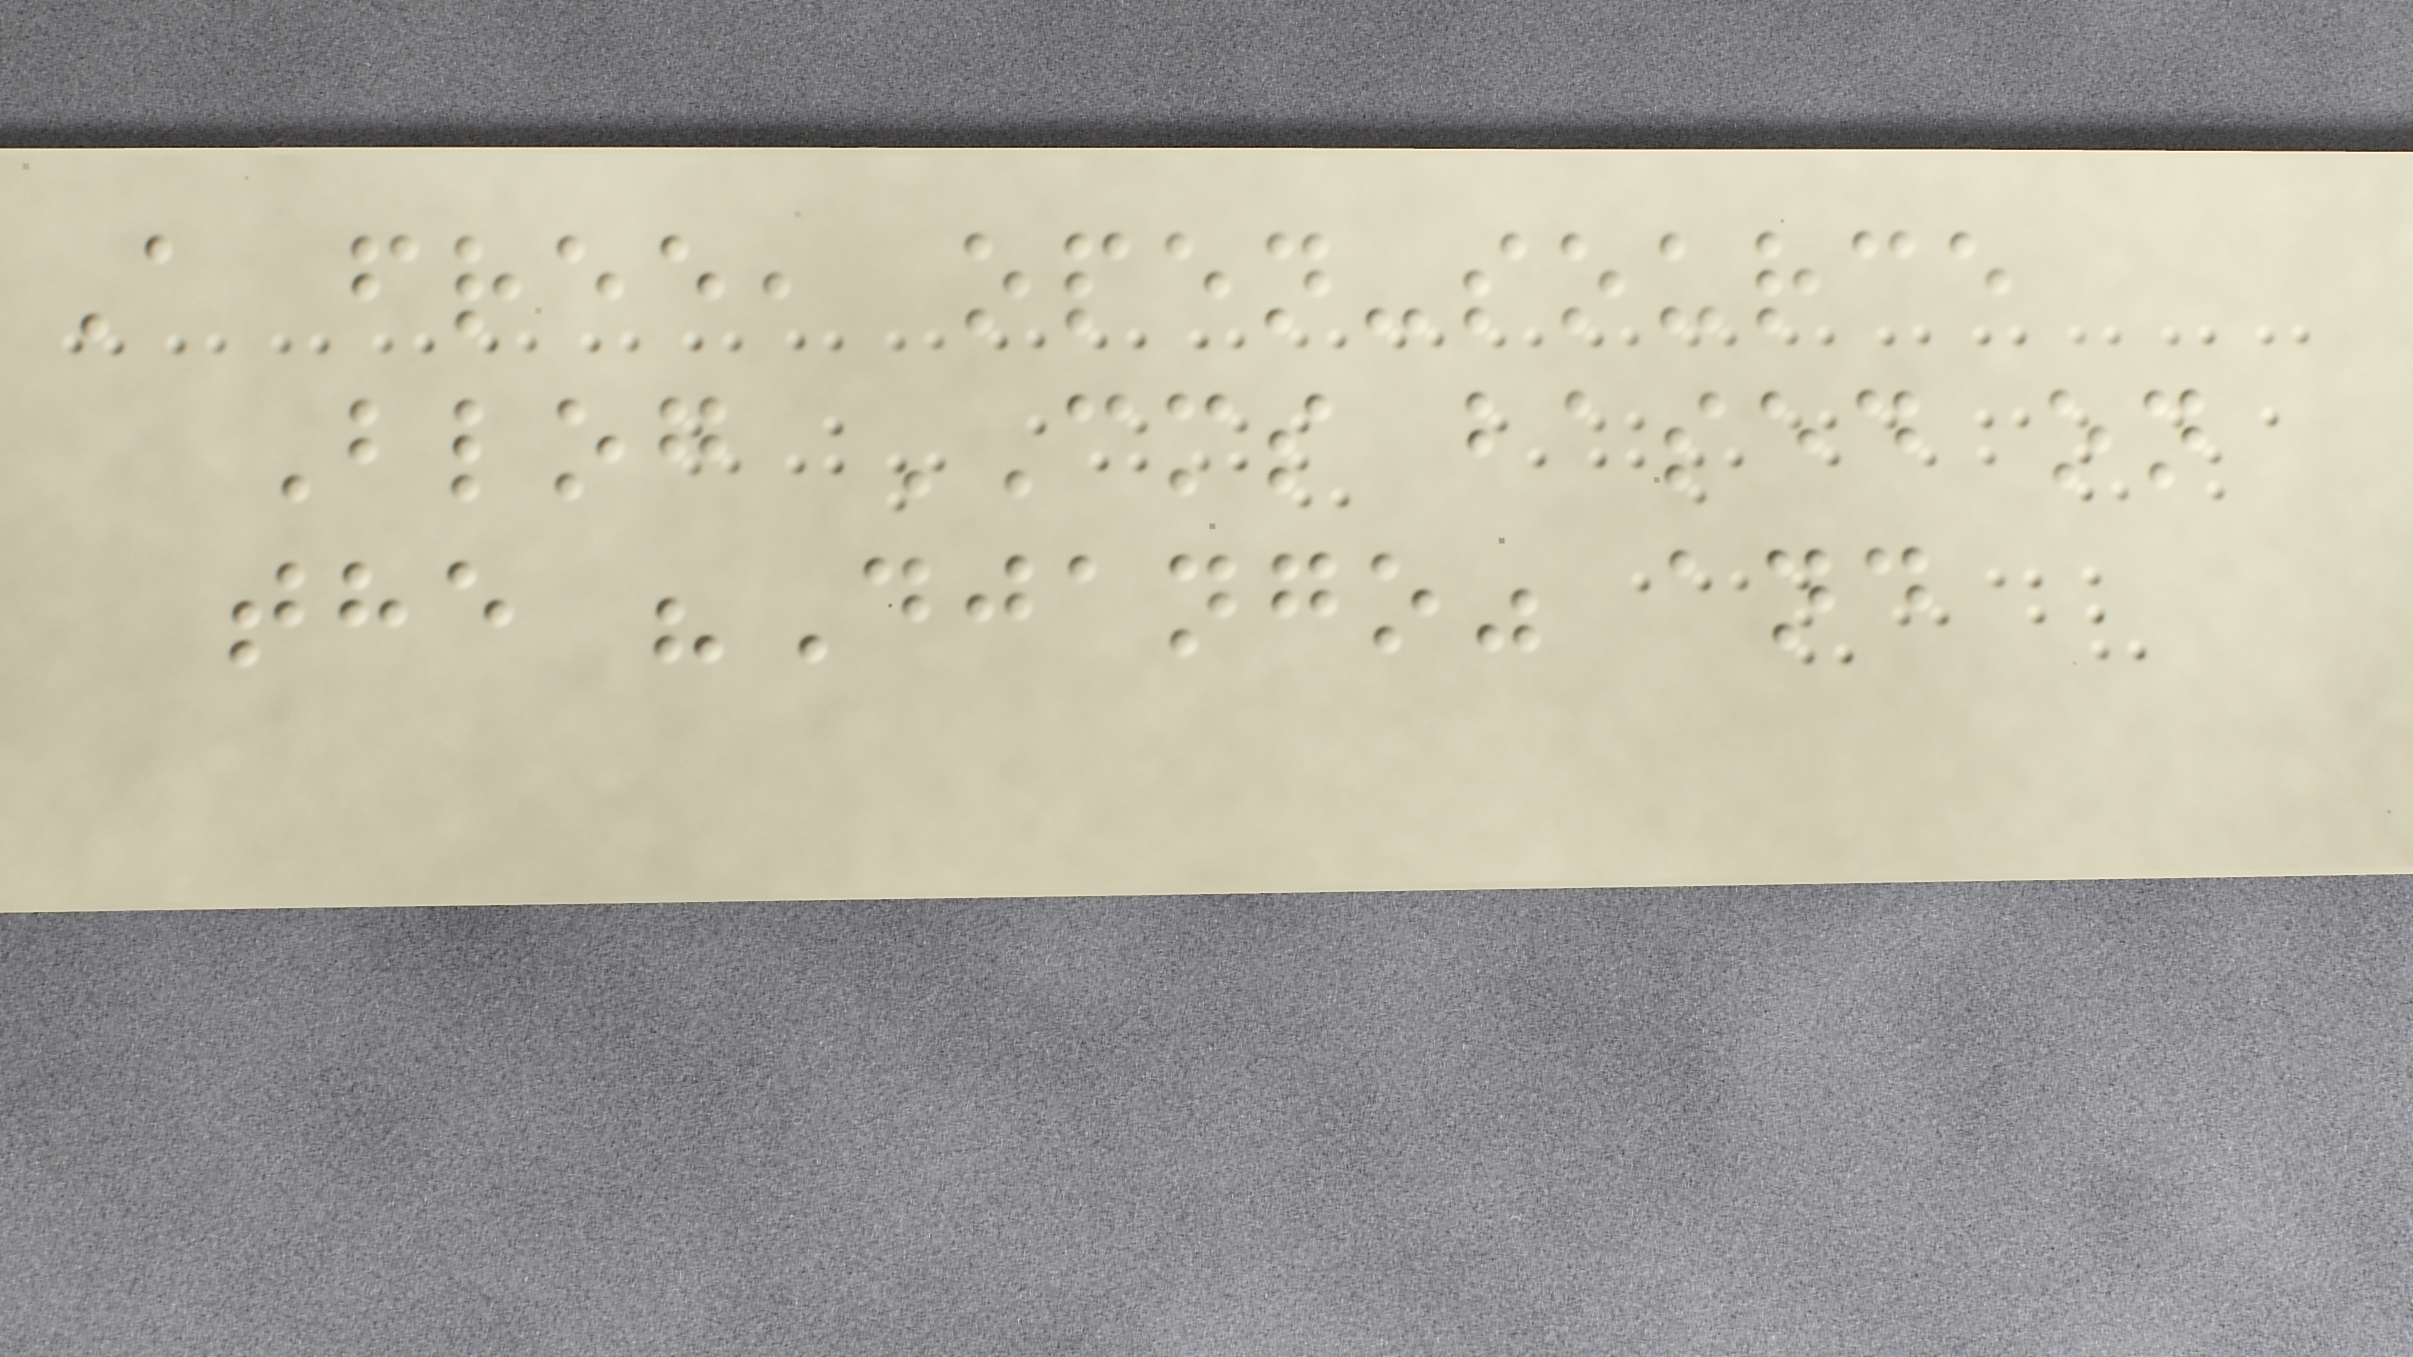A free, open-source
Blog CMS based on
the "Django" and
